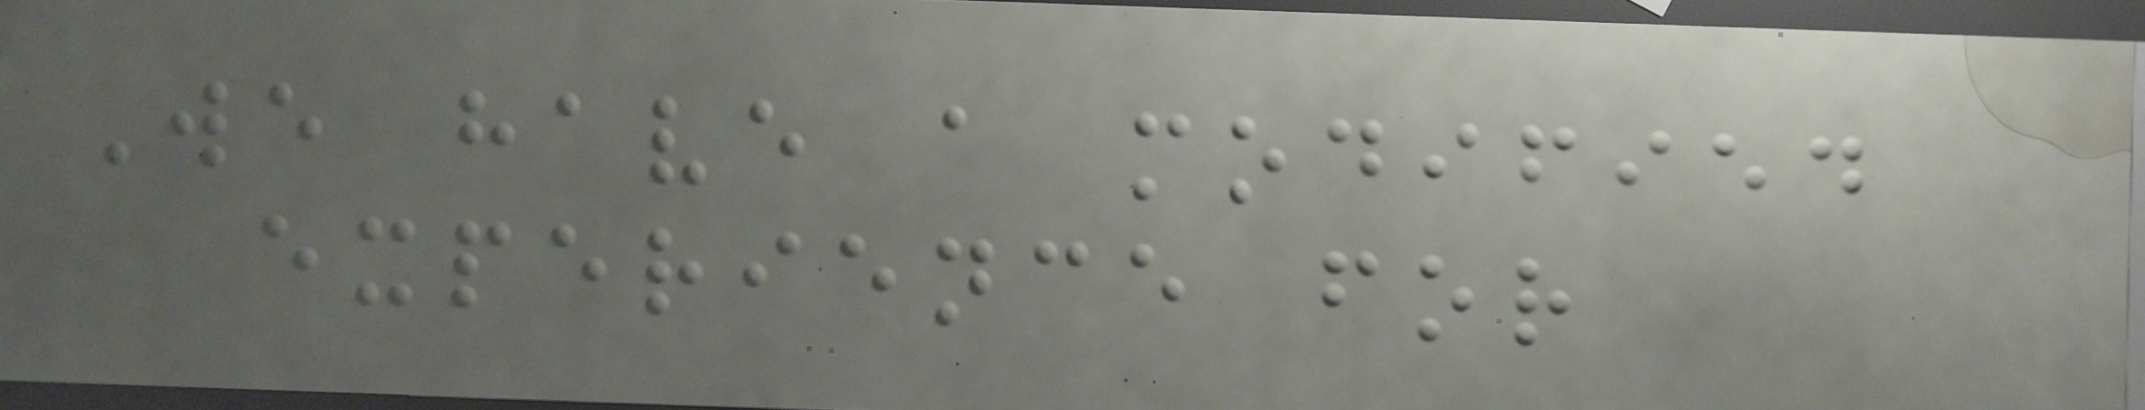We have a modified
experience for
